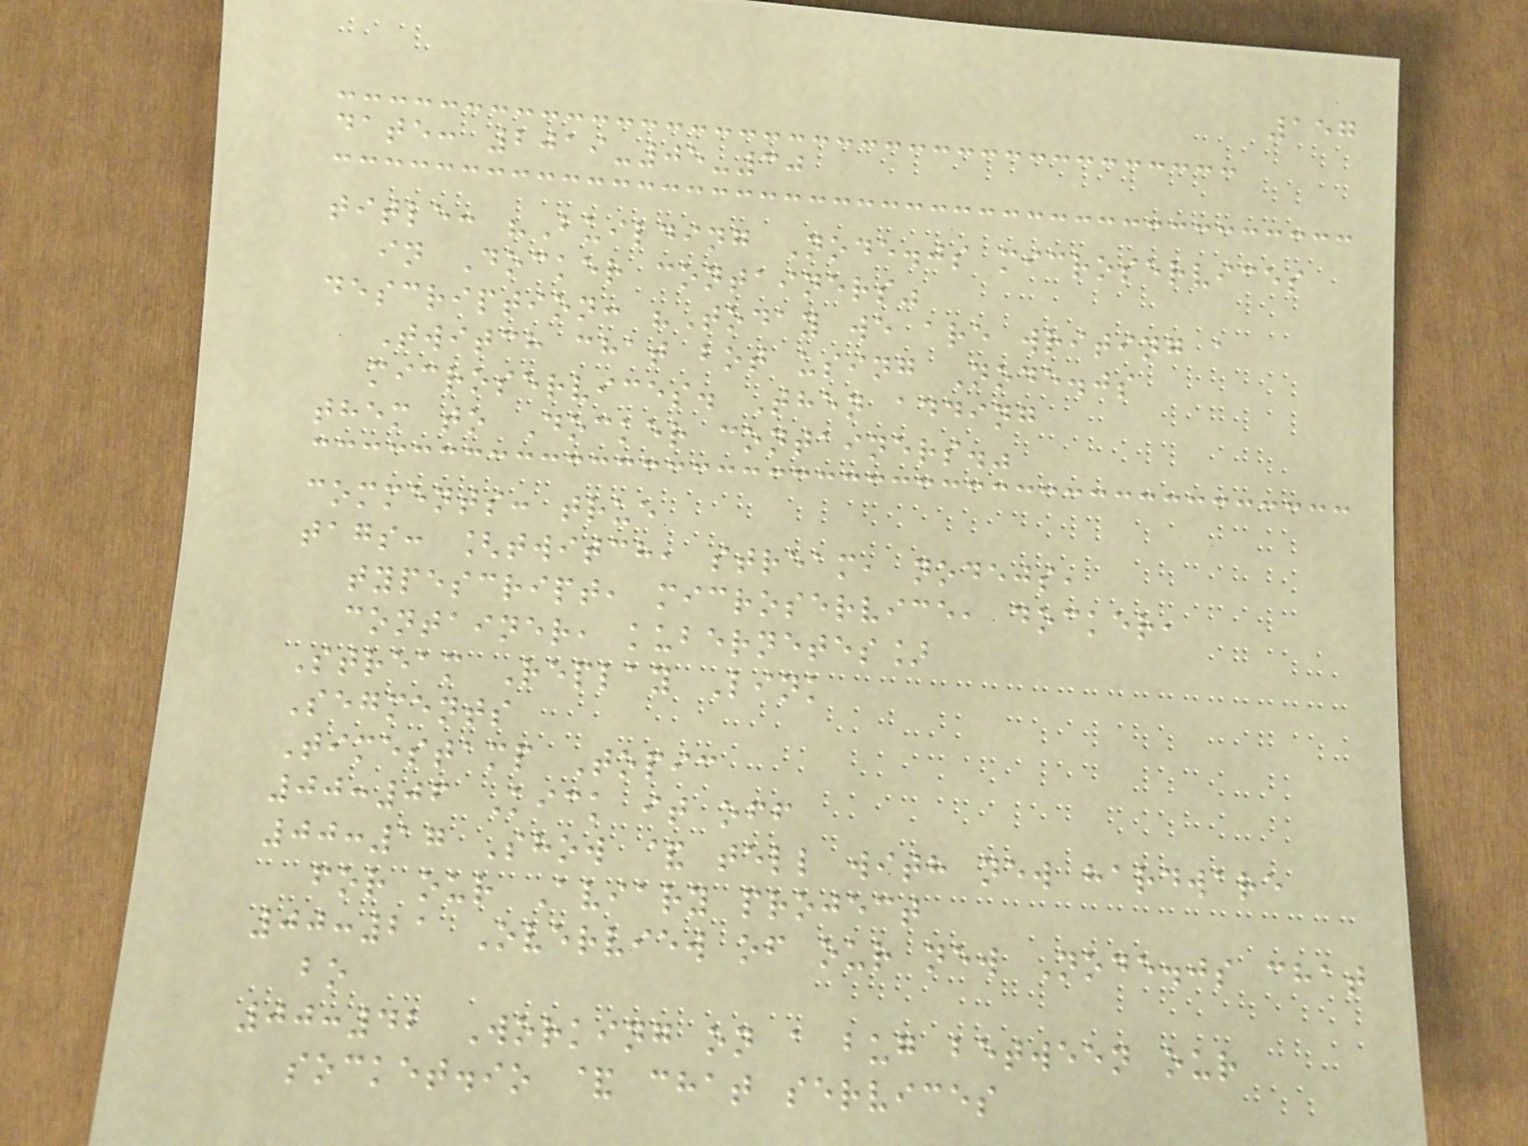157
date: 2019-05-30
title: "Building Node.js microservices
in Docker containers"
description: "Today we are writing a
Twitch chat bot using Node.js
microservices. Then adding
them to Docker containers."
comments: true
tags: [twitch, stream, nodejs,
typescript, microservice, docker,
container, kubernetes]
Stream Replay Link
Segments
Timestamp Topic
00:06 Kick it off
00:17 Show & tell with new hardware
for our Aviary project
00:21 Overview of our new Node.js chat
bo
00:42 Working on a bug between our
socket.io & chat services
